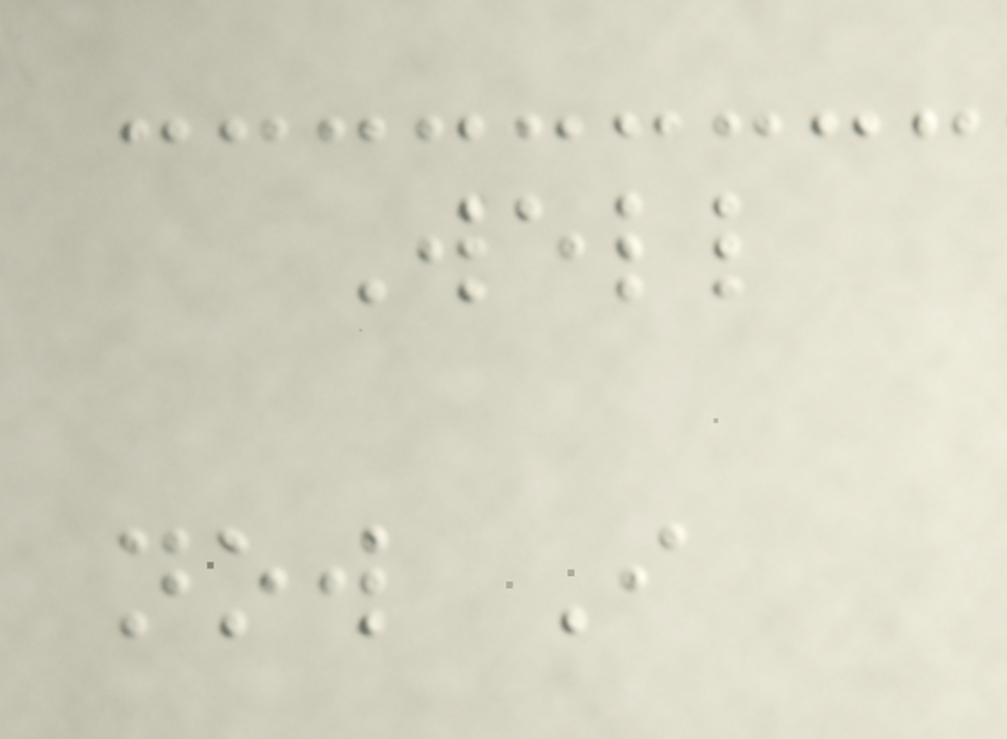Well
now I
